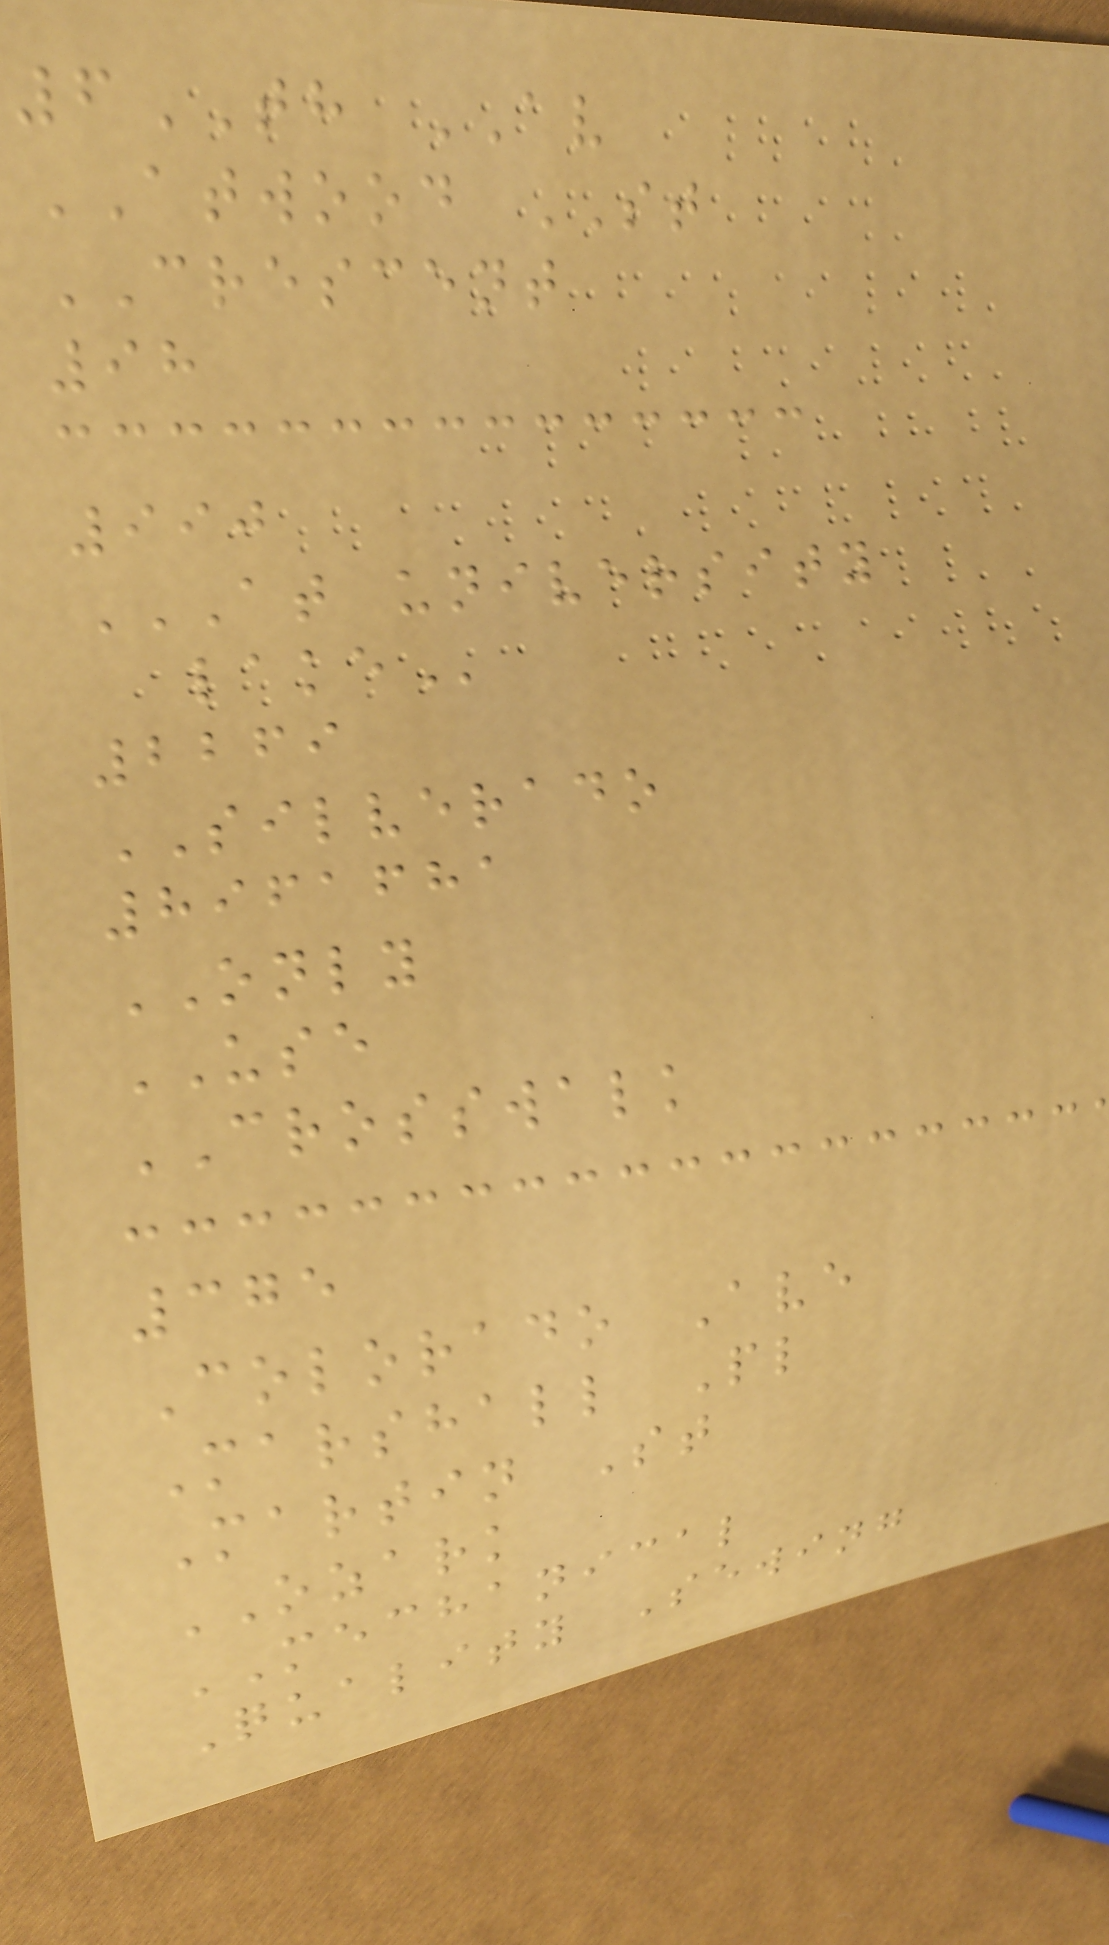6TH AV
ATWOOD ST
CRESCENT
98
990
AT UNIVERSITY
LAKE
2269
SILVERADO
8961681
ONLY
USE
CROSSWALK
375
Colorado Ave
Marshall Pl
Martin St
OZARK
MECHANICAL
Quality Sewing
